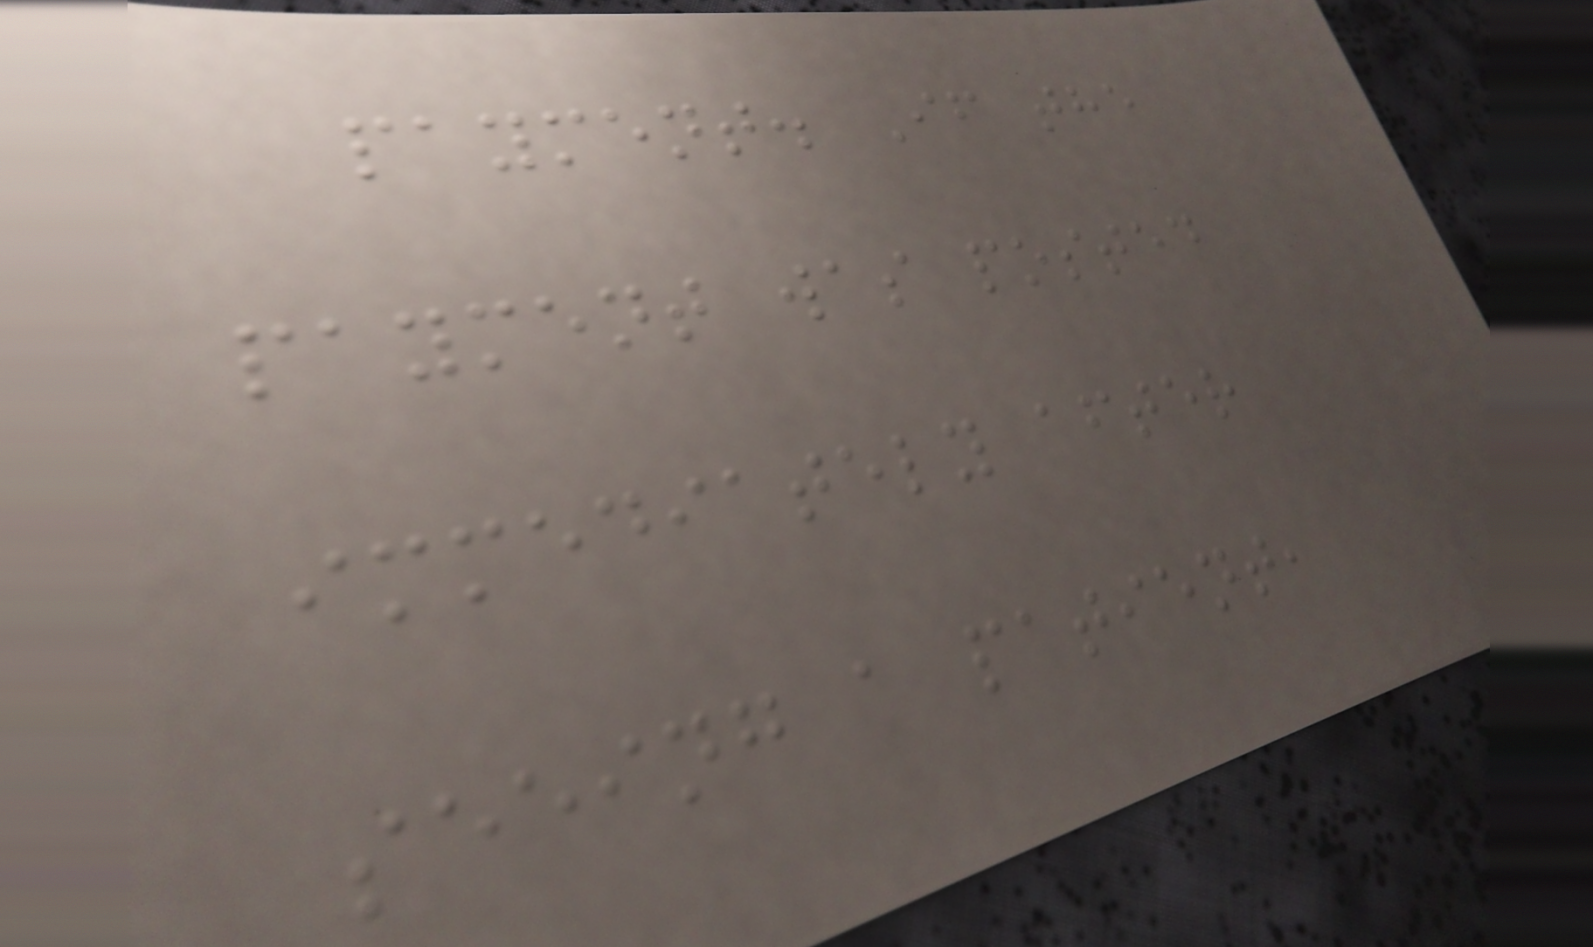payment. If the
payment was posted
immediately after
seeing a patient,
